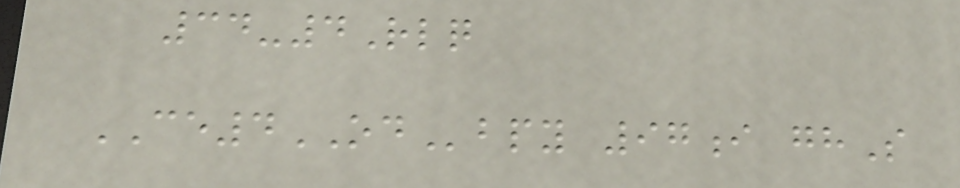34-4Rlq
CE4ODbpy 97i ghS
